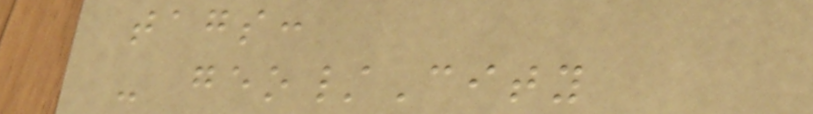tags:
- geo/City
